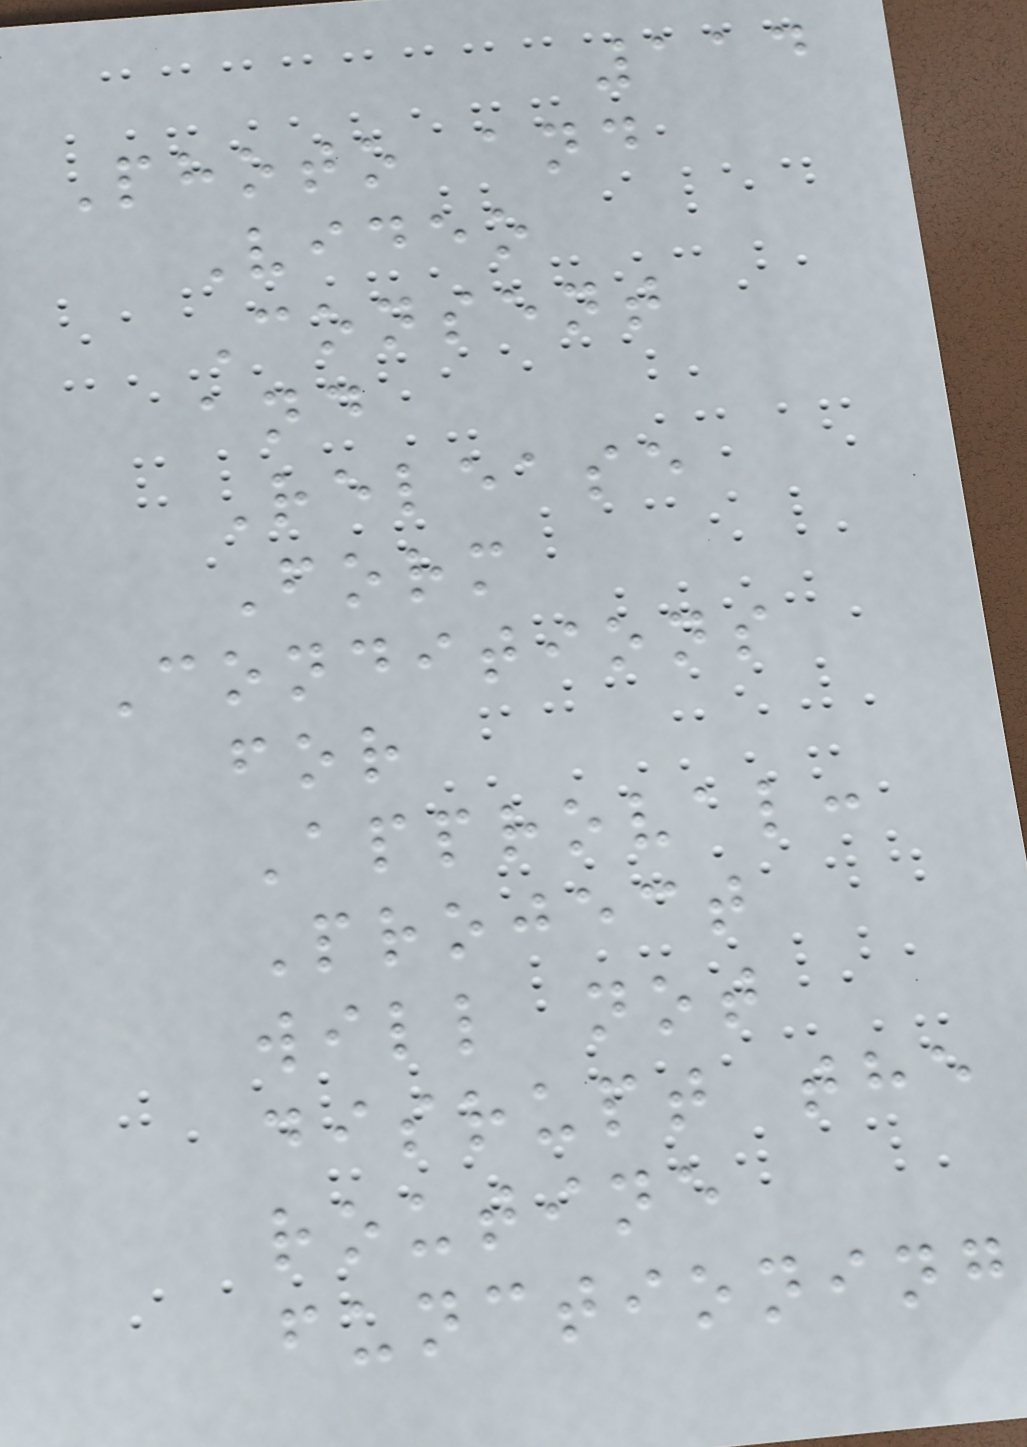114
Photo and
Video
Consent
and
Release
Form
Conditions
for
Approval:
Project
will not
disrupt the
routine
functioning
